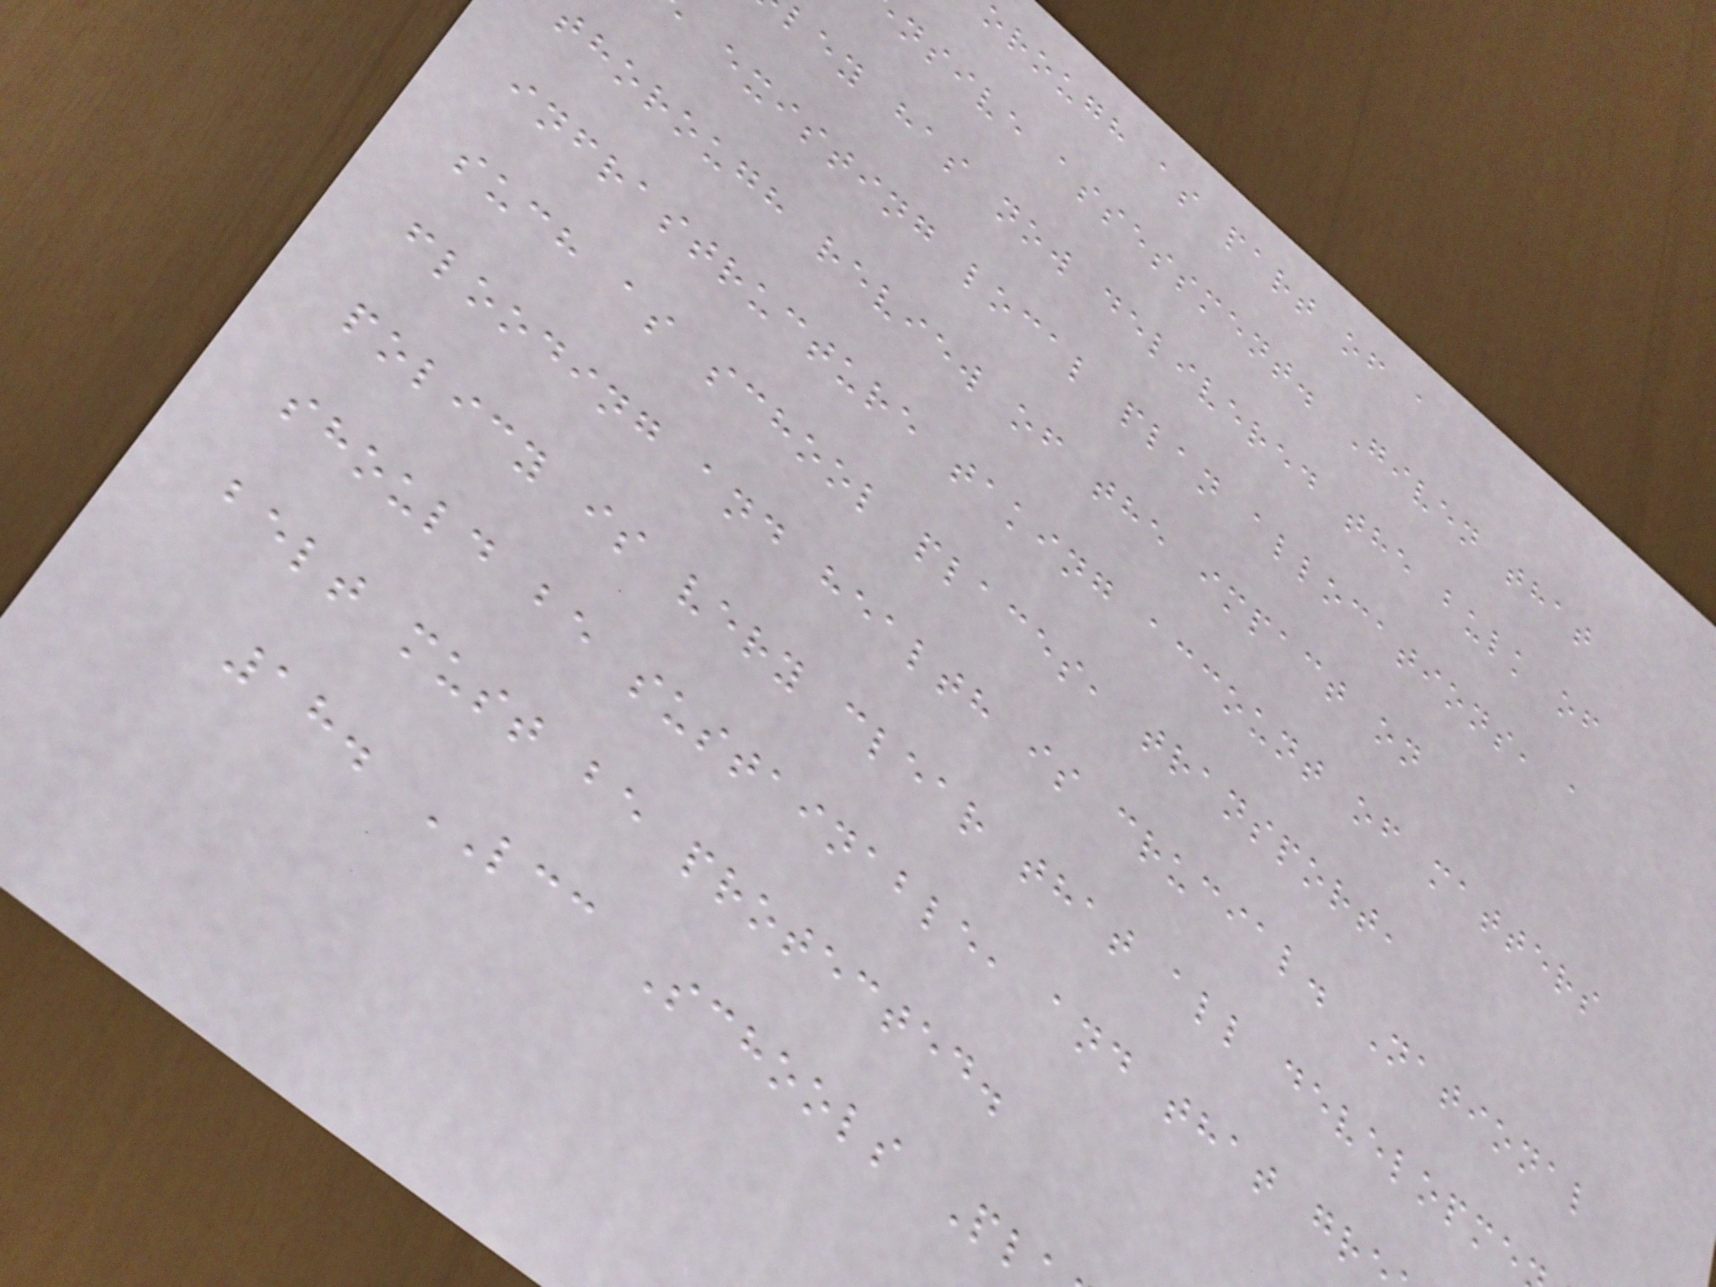orough as part of a
nsive assessment. Given that
ley has now delivered the bulk of
existing local plan allocations, a
thorough review of the impact on
infrastructure taking account of matters
such as school places, transport,
flooding and health is crucial. National
policy is very clear that all developme
should be sustainable, and that gr
belt must be protected.
18. LCC Schools Pl
